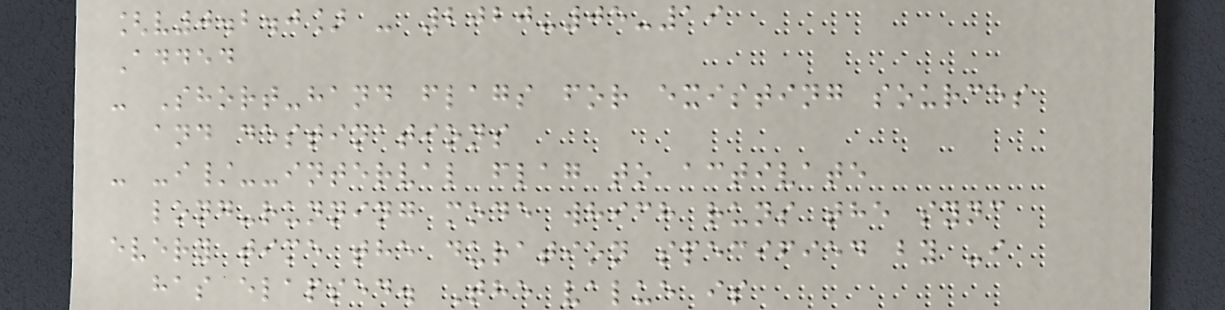[v0.2.0] - 2020-05-19
Added
- Short-hand flags for existing sources
and destinations
- -i/--interval flag to activate
long-running mode which runs the sync
every time the duration specified by -i
has elapsed. The value is
